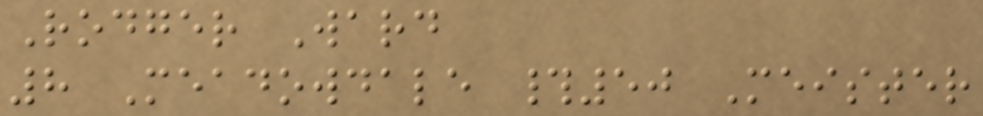Rodger Ward
8 Meadowdale #50 Meister
